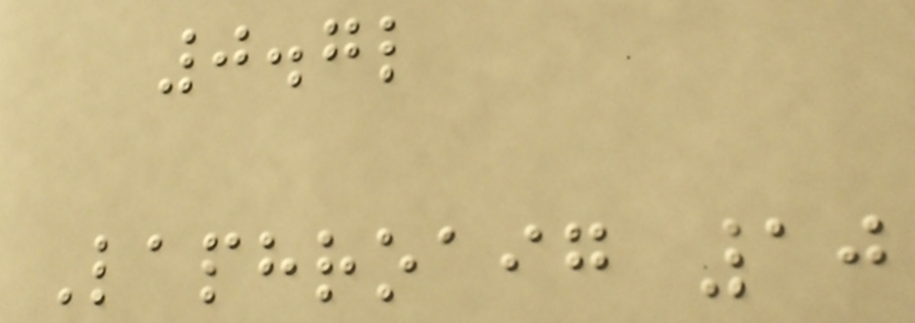0.7l
Laphroaig 10
